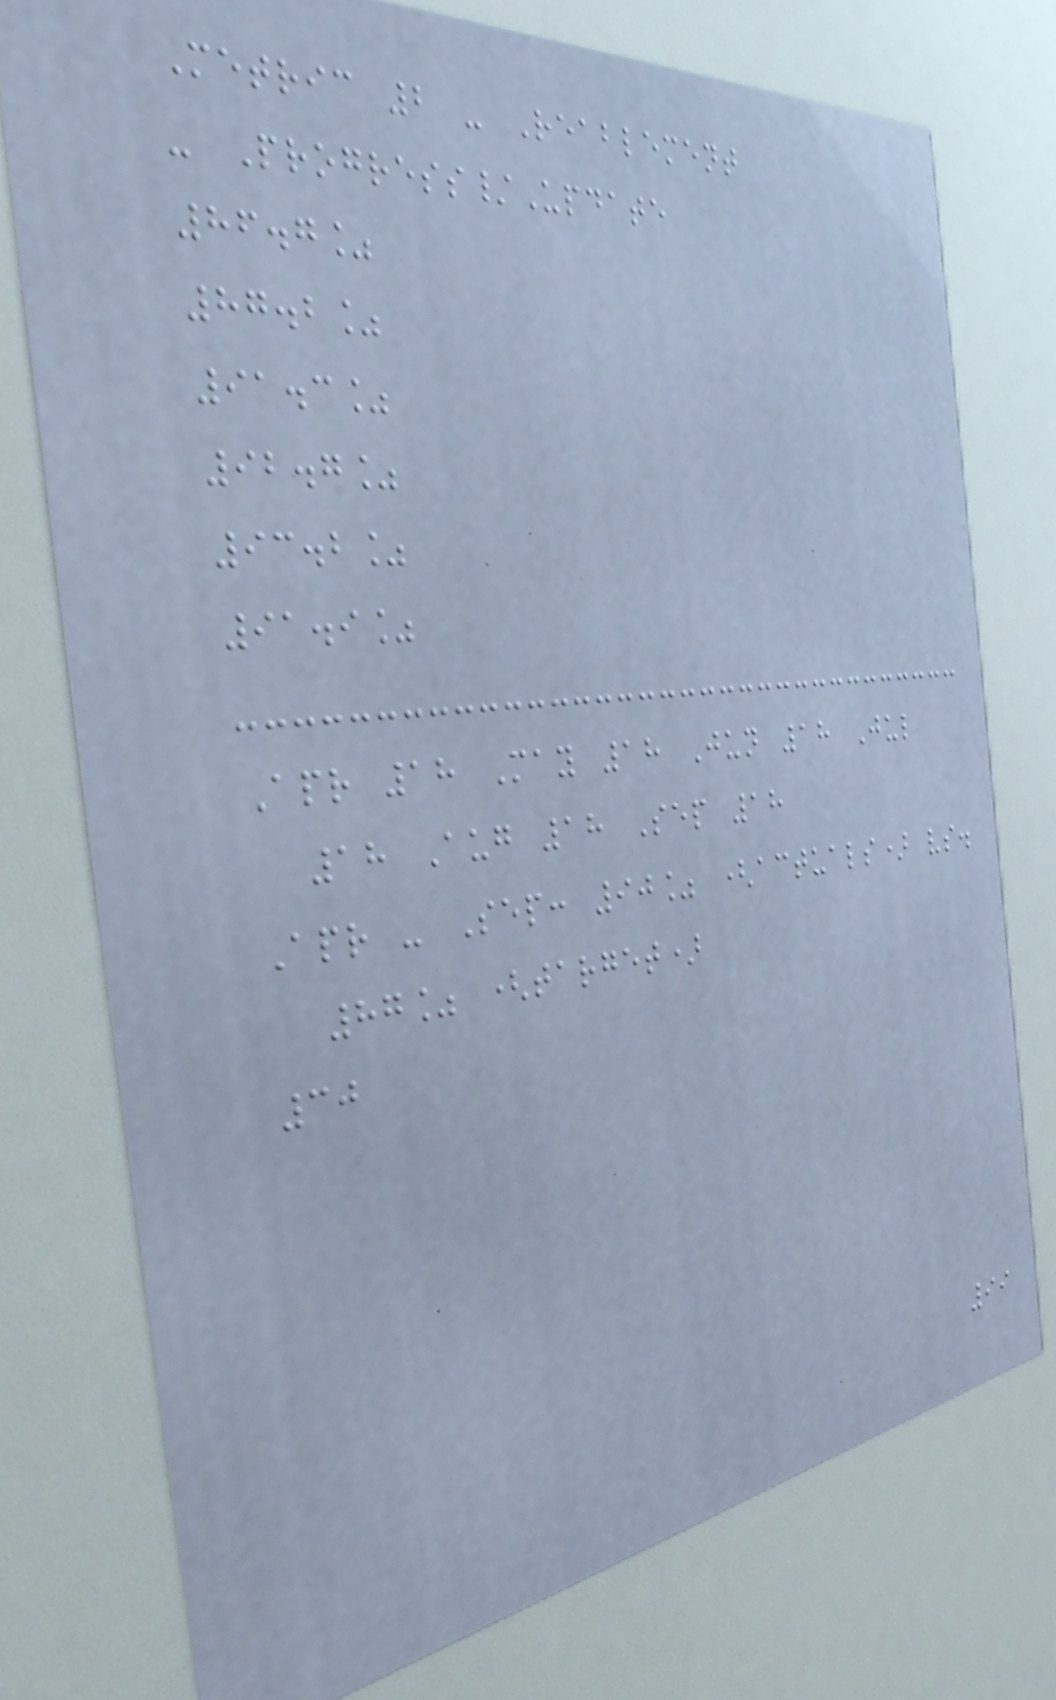Metric 2 - Reablement
- Progress/Update
86.7%
87.2%
91.3%
92.7%
93.2%
91.9%
Apr 18 May 18 Jun 18 Jul
18 Aug 18 Sep 18
Apr - Sep: 90% (actuals) vs.
87% (target)
30
99
